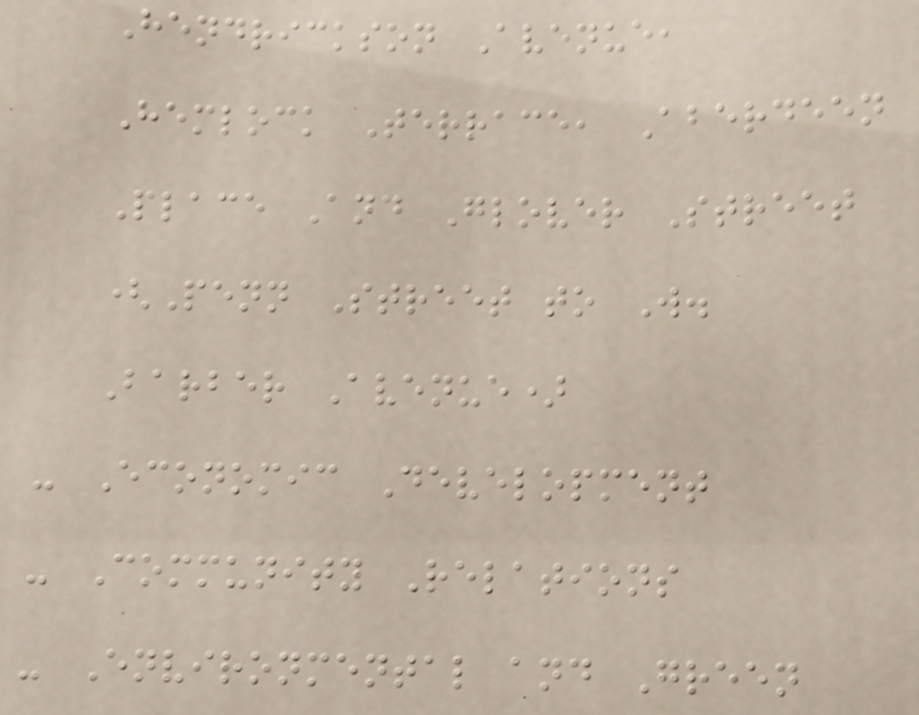Hendrickson Avenue,
Hemlock Terrace, Aberdeen
Place And Glover Street
(Penn Street to W.
Barber Avenue)
- Economic Development
- Community Relations
- Environmental and Green
